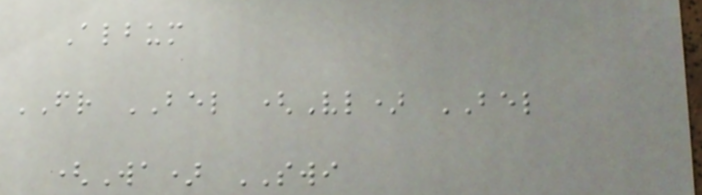Album
FR BEL (Vl) BEL
(Wa) SWI
